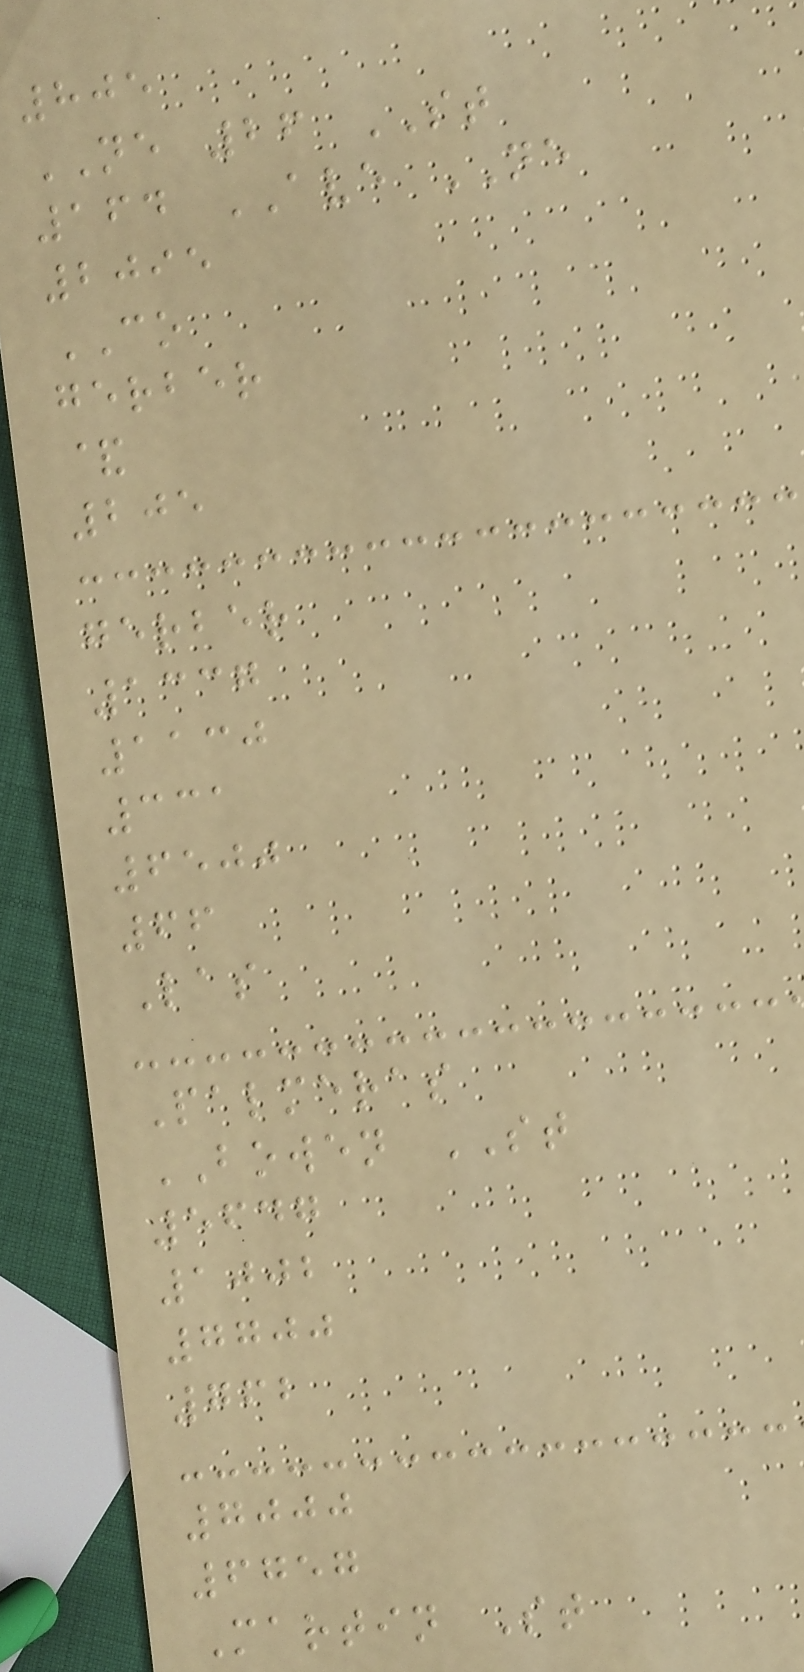805
NE 26 ST
164 AVE NE
2095
CO
gerber
&
205
gerber
1337
1130
331
6500
66
Las
Palmeras
BOWEN ST
5647
1002
7700
762
7000
6757
Martin St
